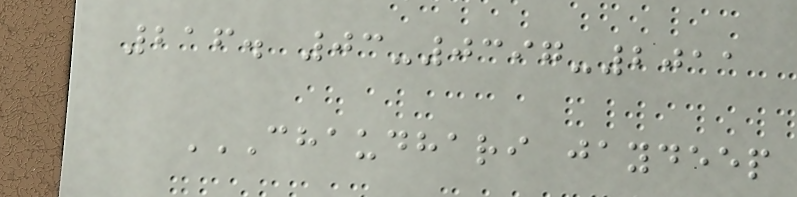216. 03-0397-2011
CHAUDHARI JAYDEEP
